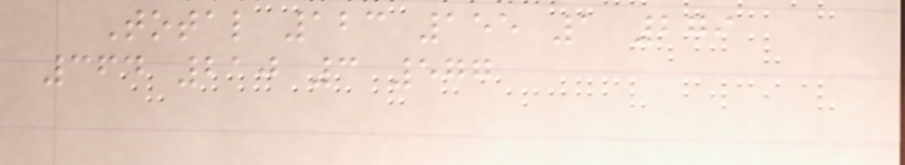Total 123 155 1 279
364 210 3 577
